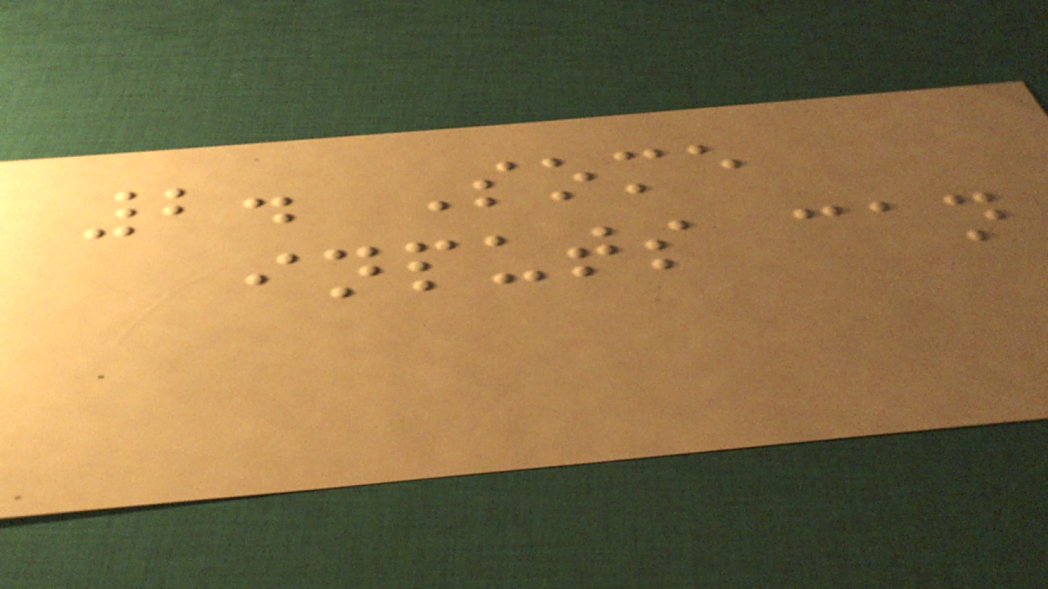2. Some
inputs can
